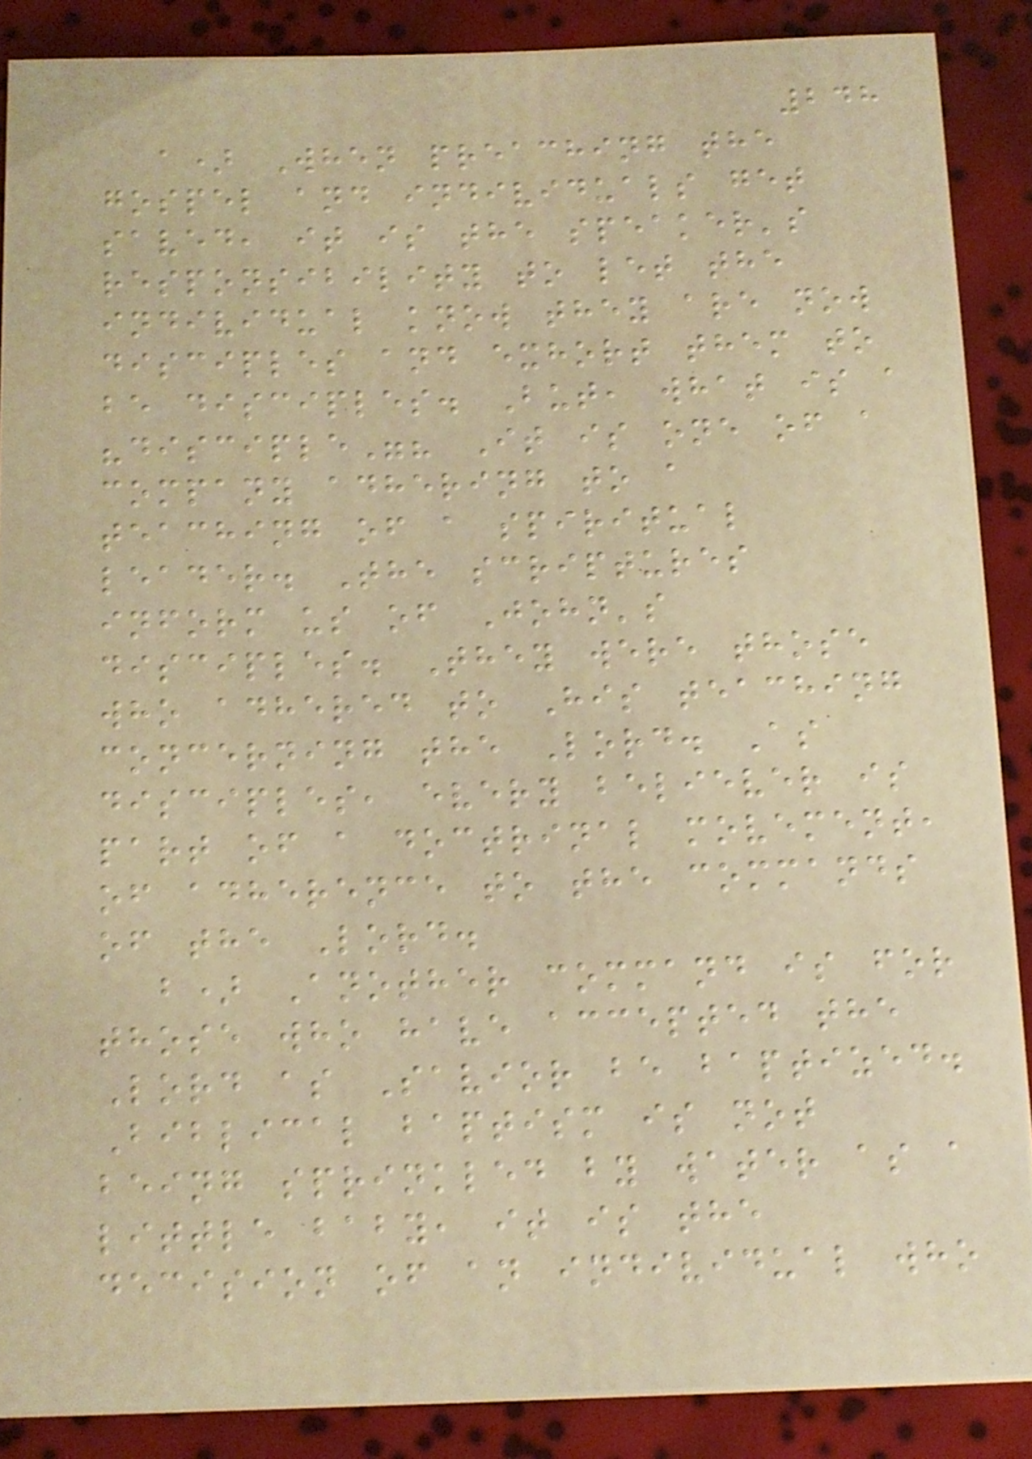248
a) When preaching the
gospel and individuals get
saved, it is the speaker's
responsibility to let the
individual know they are now
disciples and exhort them to
be disciples. But, what is a
"disciple"? It is one of a
company adhering to a
teaching of a spiritual
leader. The scriptures
inform us of John's
disciples. They were those
who adhered to His teaching
concerning the Lord. As
disciples, every believer is
part of a doctrinal movement,
of adherence to the commands
of the Lord.
b) Another command is for
those who have accepted the
Lord as Savior be baptized.
Biblical baptism is not
being sprinkled by water as a
little baby, it is the
decision of an individual who
